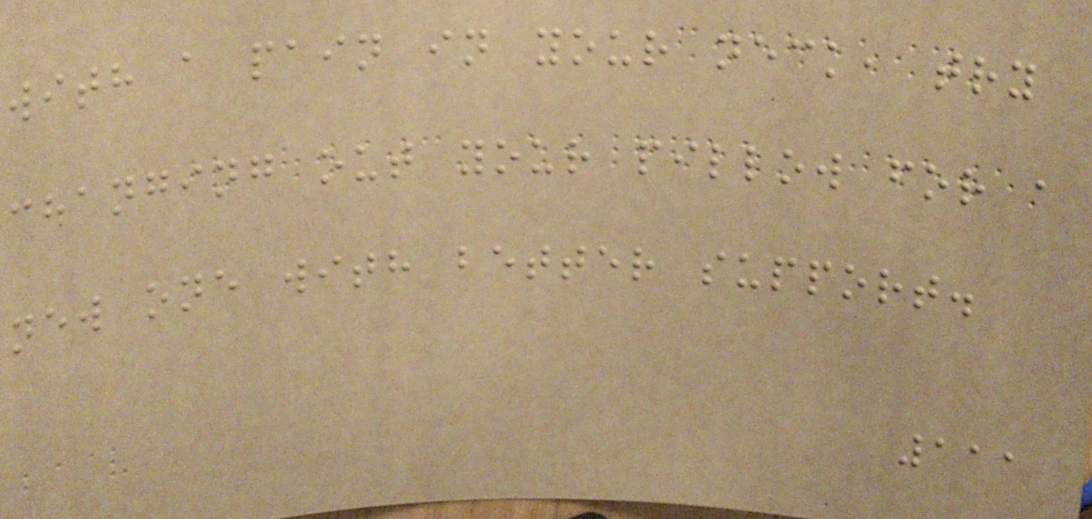with a pain in your neck, try
changing out your pillow for a
new one with better support.
111
